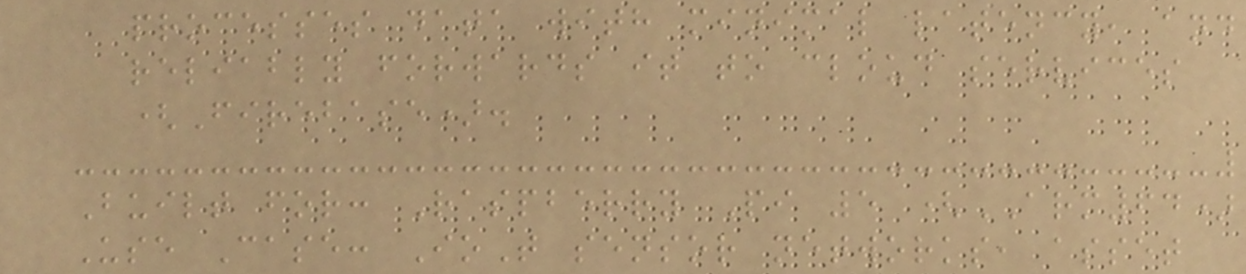processes data with minimal latency, and
reliably forwards it to cloud services
(Firebase).
Built for: Raspberry Pi 5 (ARM64)
Use Case: IoT sensor networks, asset
